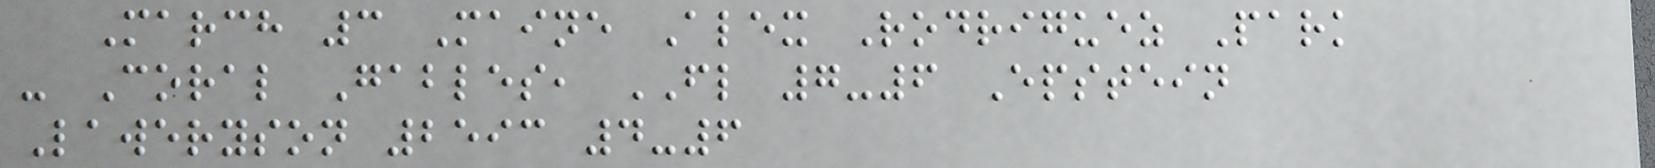March 3 Maine Alex Rodriguez Park
- Coral Gables, FL 7-6 Epstein
Laweryson 2593 4-6
